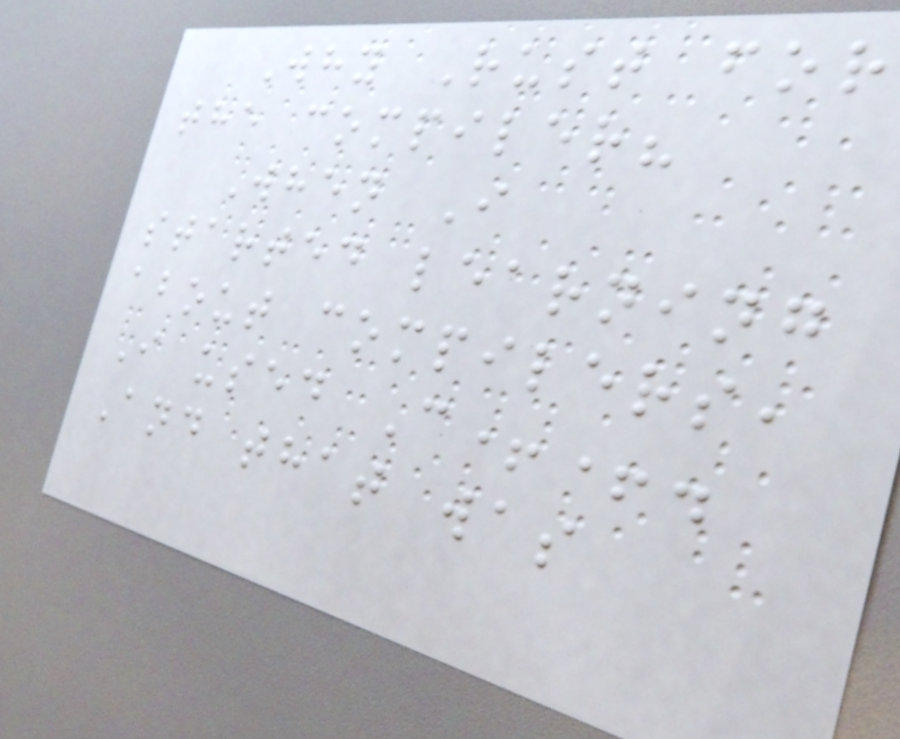Why Rust for
the compiler?
When I
started learning
about compilers,
I used C++.
And that was
